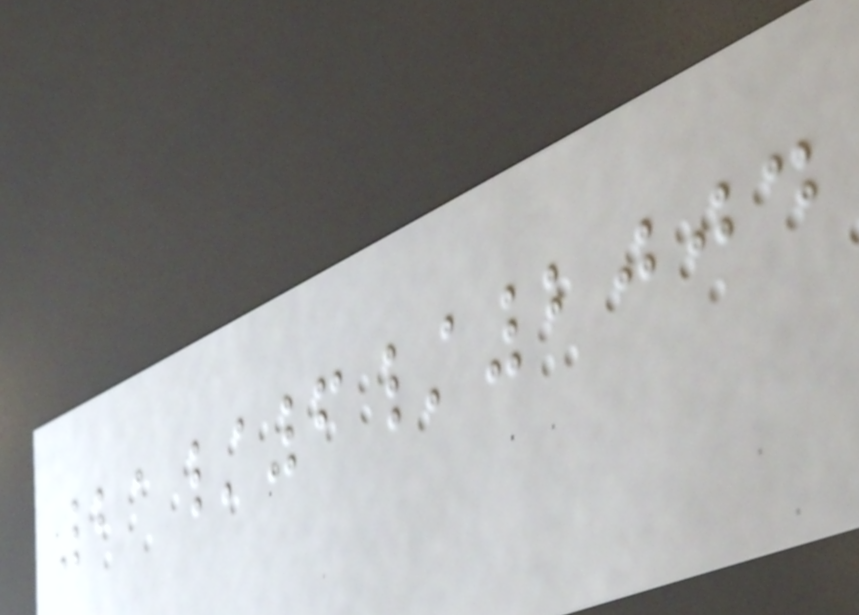21/6/2004
